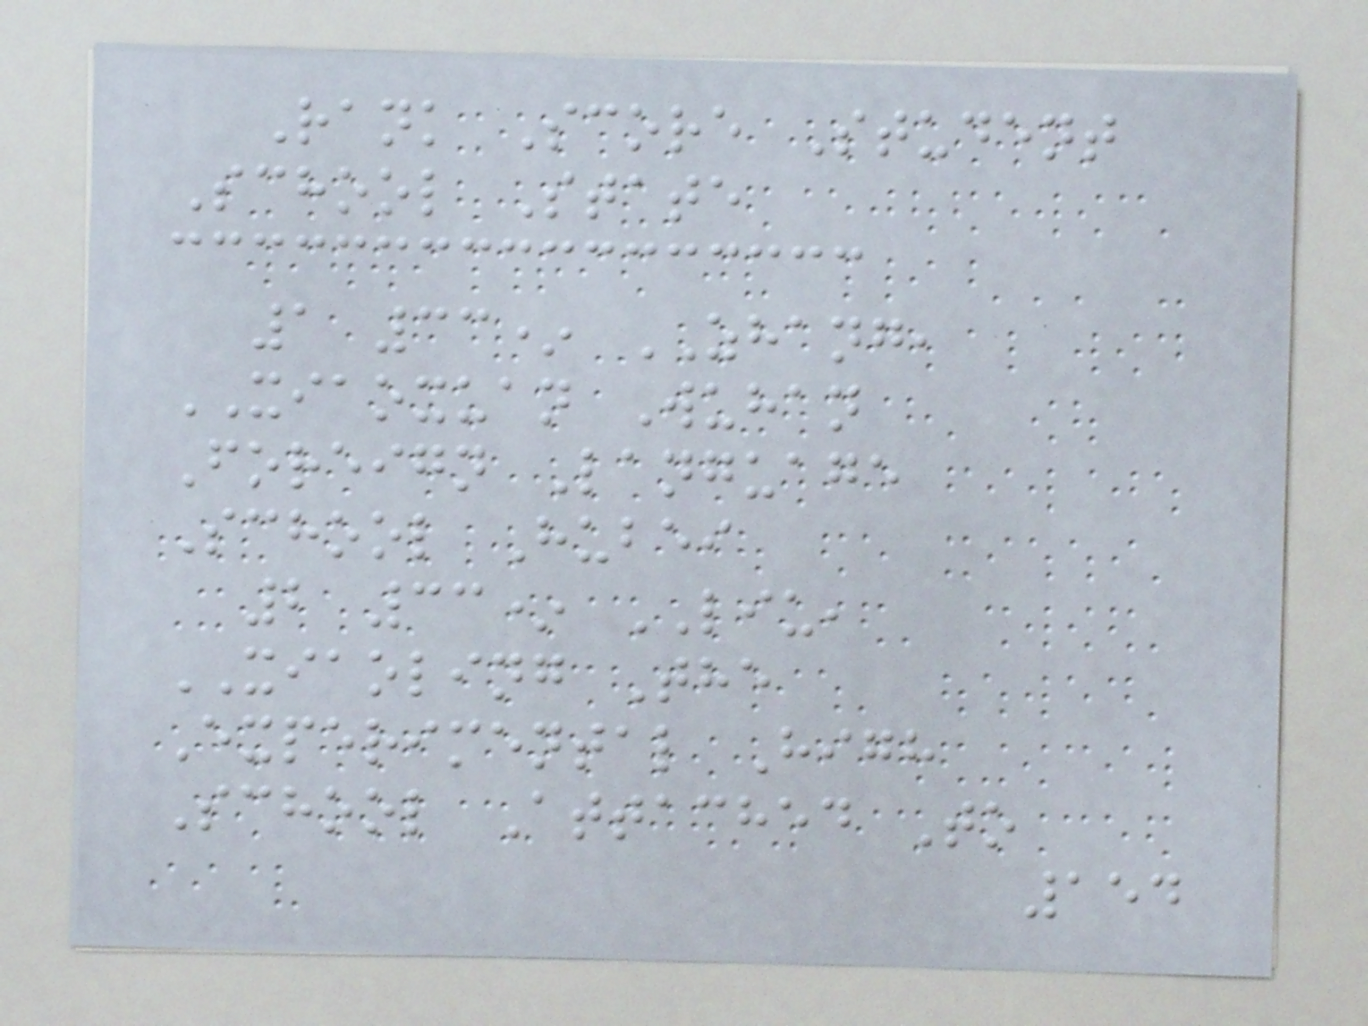Rank Score Student
School State
1 33* ZHANG,
XIAOXUAN Wuhan
Foreign Language
School Hubei
2 33* LIU,
XIAOLING The
Experimental High
School Attached To
154
